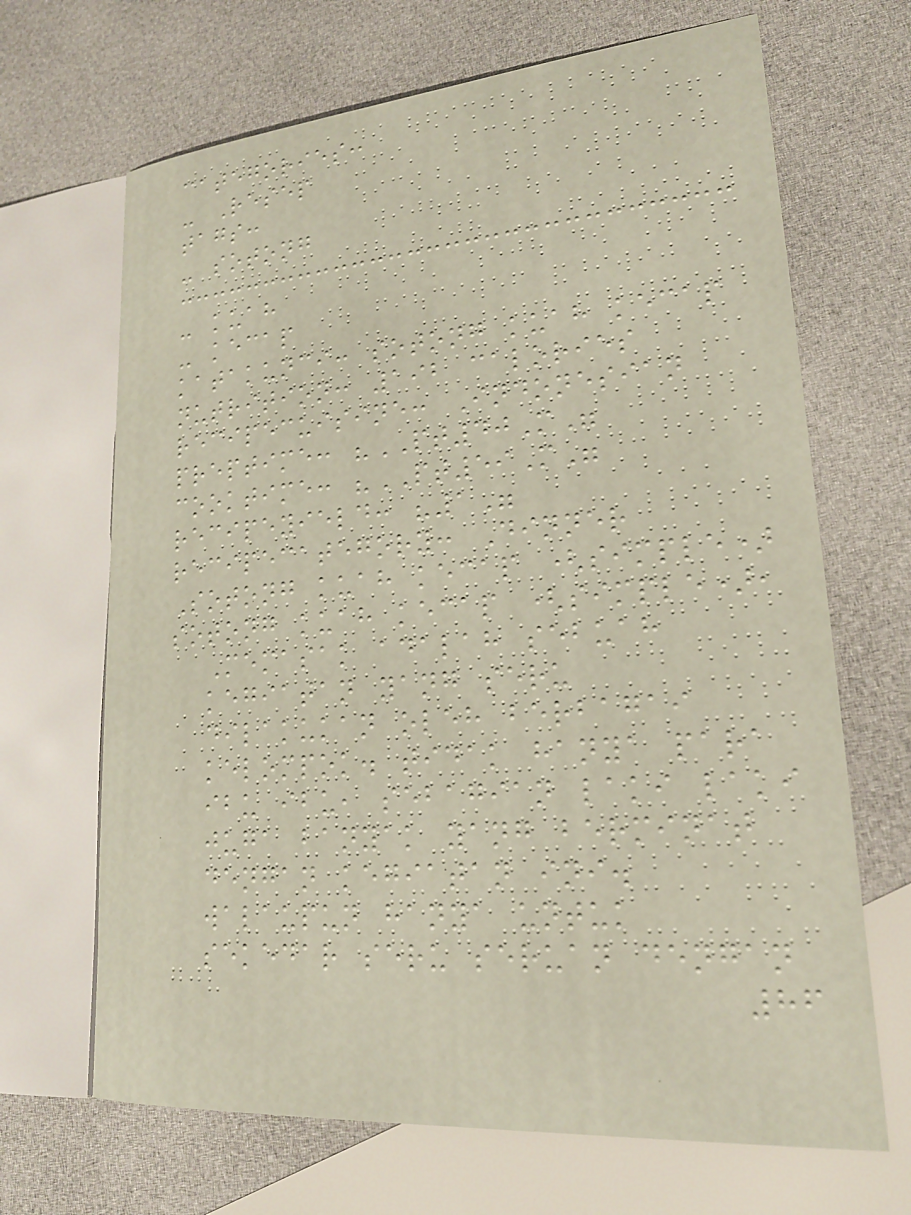categories:
- Resep
tags:
- sotong
- kuah
- kecap
katakunci: sotong kuah kecap
nutrition: 192 calories
recipecuisine: Indonesian
preptime: "PT40M"
cooktime: "PT59M"
recipeyield: "1"
recipecategory: Dinner
Sotong kuah kecap (simple)
sotong kuah kecap (simple),
Memasak adalah sebuah
kegiatan yang seru
dilakukan oleh berbagai
kelompok. tidak hanya para
ibu ibu, sebagian laki laki
juga banyak yang berminat
dengan kegiatan ini.
walaupun hanya untuk
sekedar seru seruan dengan
86
